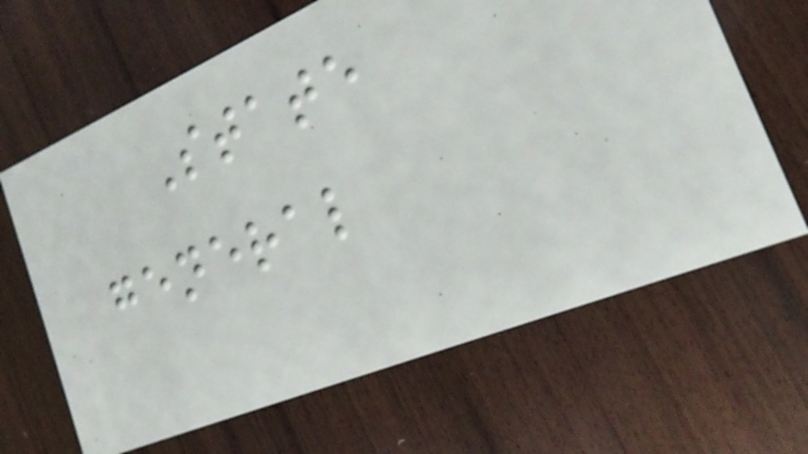State
general
